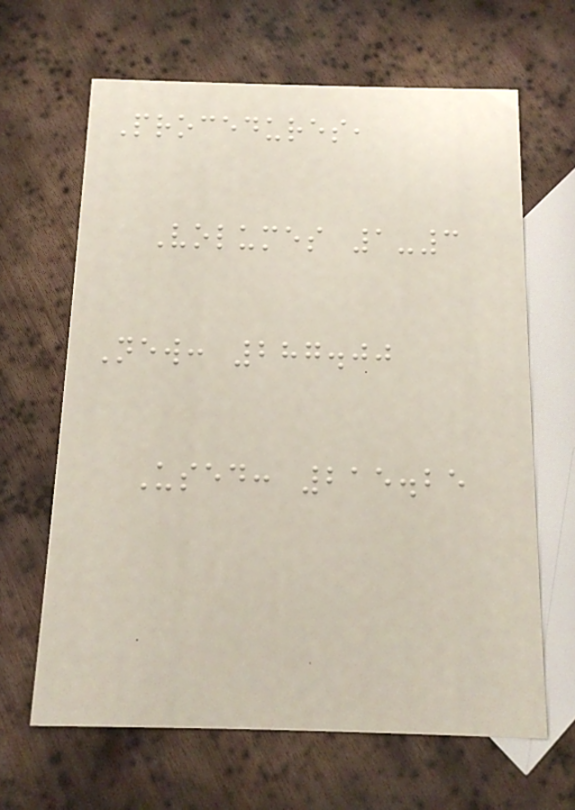Procedures,
Volumes 1-3
New: 287.00
Used: 215.25
